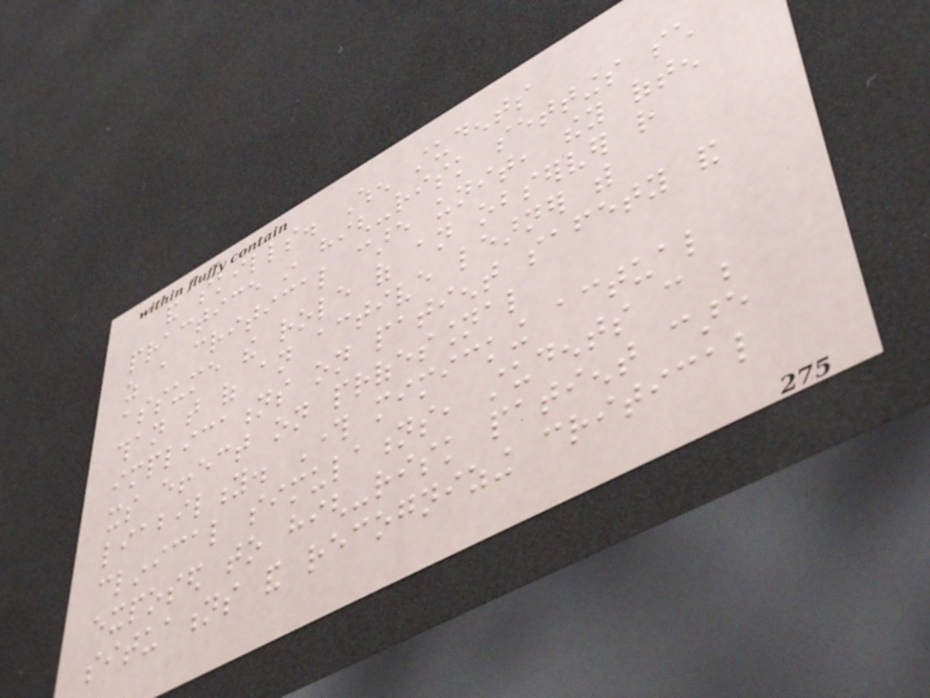and skills. When students
practice in high-risk settings such
as a critical care unit, they often
assume the role of an observer rather
than that of an active learner with
implications on patient safety and
its effect on professional
liability. Through mimicking actual
clinical simulations, students can be
exposed to high-risk patient care
situations and recognizing critical
